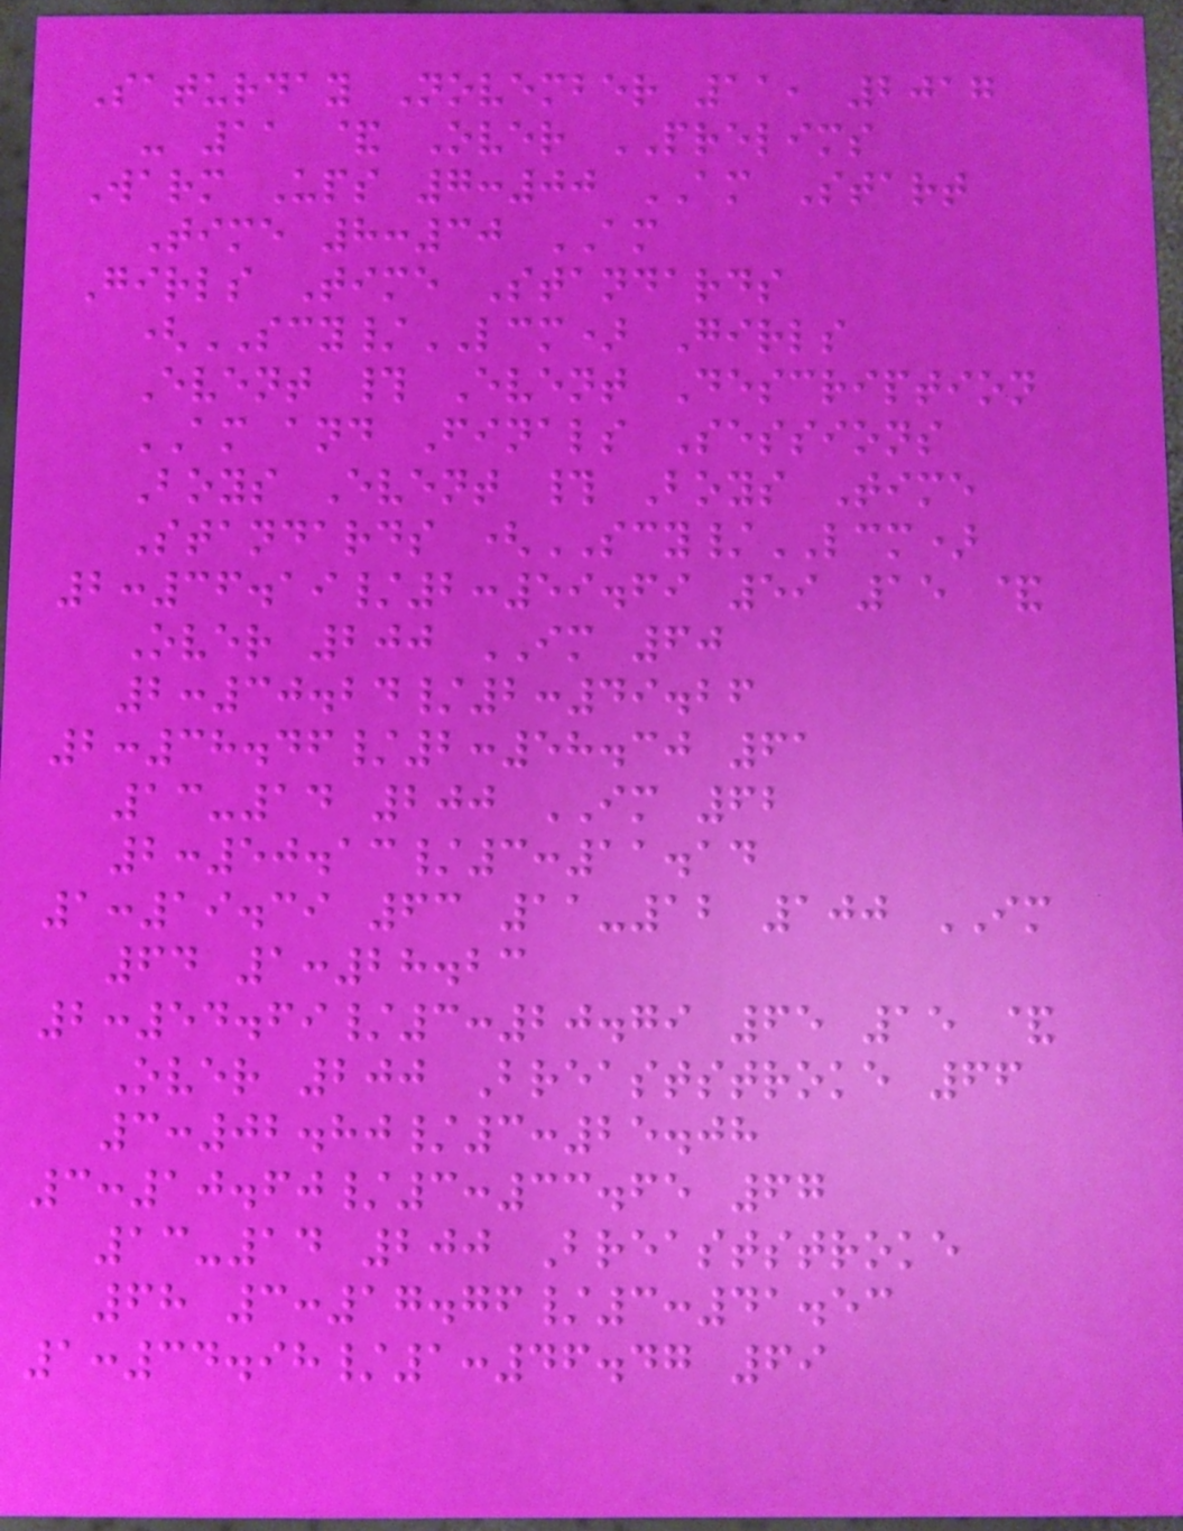Saturday November 11, 2017
- 11 & Over PRELIMS
Warm Ups 7:00 AM Start
Time 8:30 AM
Girls Time Standards
(SCY/LCM) Girls
Event # Event Description
AM and Finals Sessions
Boys Event # Boys Time
Standards (SCY/LCM)
2:36.19/2:59.69 59 15 &
Over 200 IM 60
2:30.24/2:49.26
2:38.46/2:58.30 61
13-14 200 IM 62
2:50.13/3:11.14
1:19.39 63 11-12 100 IM
64 1:28.23
2:54.69/3:20.79 65 15 &
Over 200 Breaststroke 66
3:02.80/3:25.08
3:10.60/3:33.65 67
13-14 200 Breaststroke
68 3:17.76/3:41.53
1:34.98/1:46.47 69
